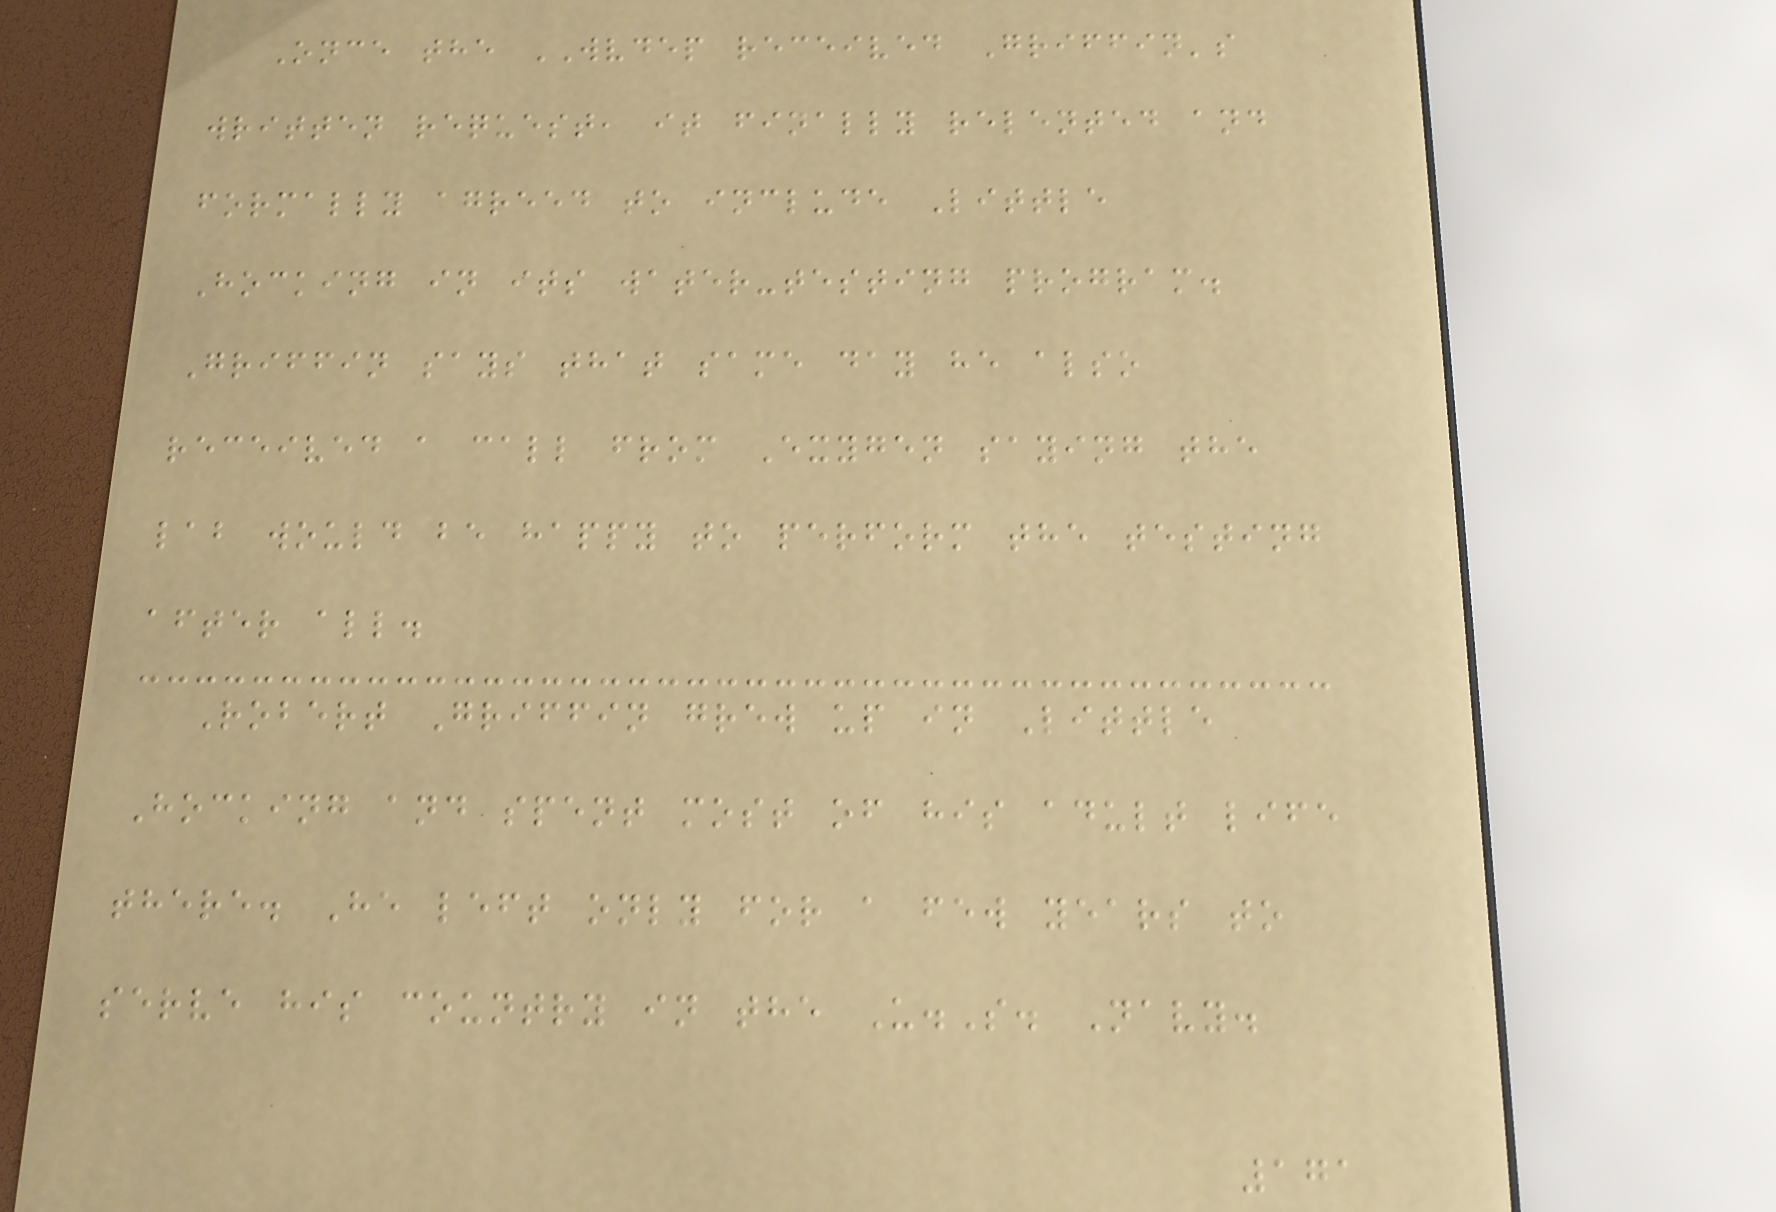Once the WVDEP received Griffin's
written request, it finally relented and
formally agreed to include Little
Hocking in its water-testing program.
Griffin says that same day he also
received a call from Exygen saying the
lab would be happy to perform the testing
after all.
Robert Griffin grew up in Little
Hocking and spent most of his adult life
there. He left only for a few years to
serve his country in the U.S. Navy.
171
